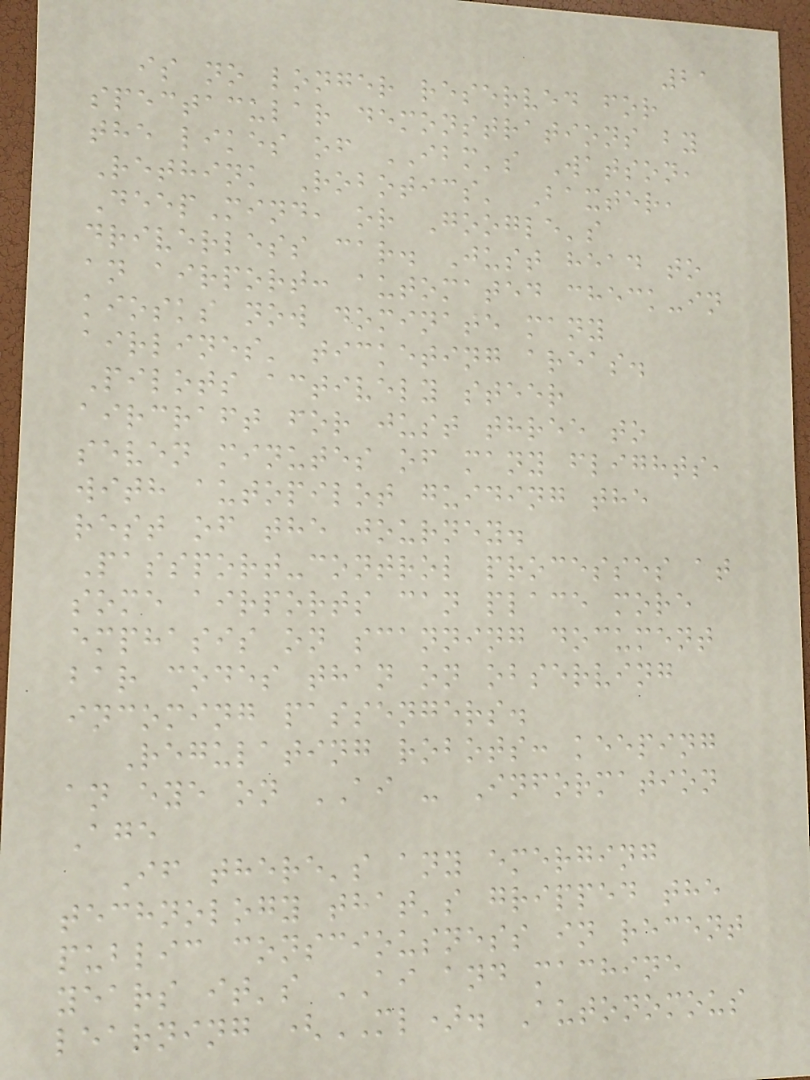21
is no longer reserved for
spectacular demonstrations by
the likes of IBM's Watson,
Rethink Robotics' Baxter,
DeepMind, or Google's
driverless car. Just head to
an airport: automated check-in
kiosks now dominate many
airlines' ticketing areas.
Pilots actively steer
aircraft for just three to
seven minutes of many flights,
with autopilot guiding the
rest of the journey.
Passport-control processes at
some airports can place more
emphasis on scanning document
bar codes than on observing
incoming passengers.
Regulating robots: keeping
an eye on AI - Information
Age
If there's any emerging
technology that's gripped the
public consciousness in recent
years it's AI and machine
learning (ML). Autonomous
